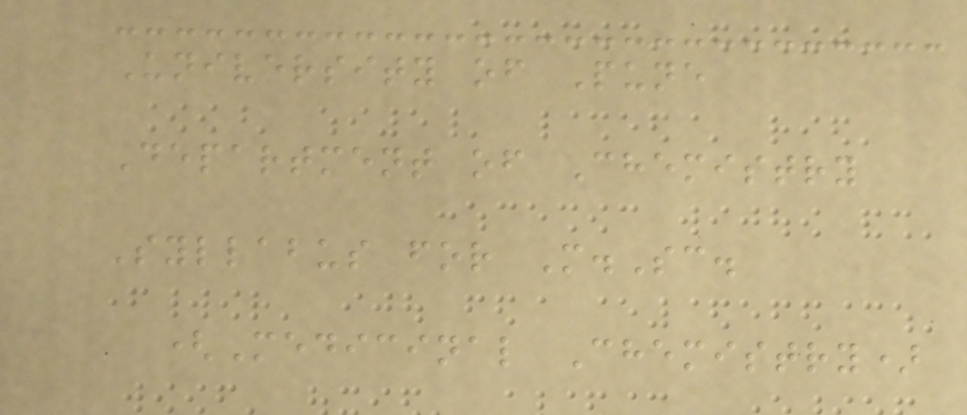University of Pune
Department of Chemistry
Syllabus for M.Sc.
(Medicinal Chemistry)
